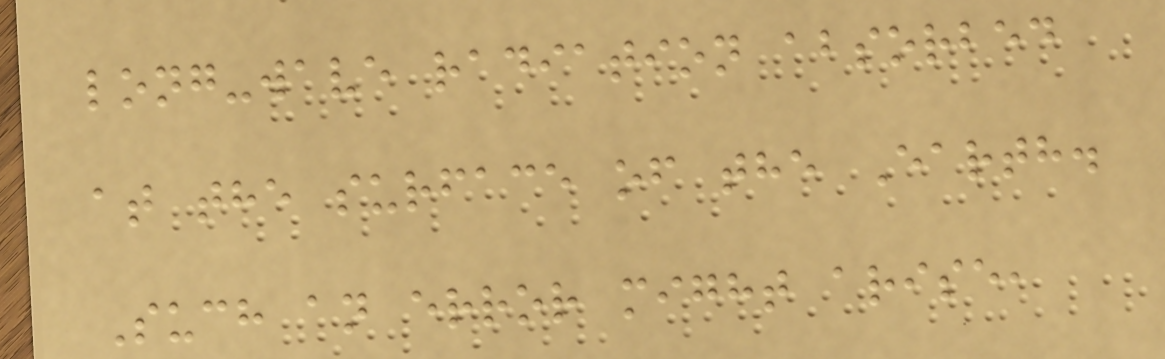long-wave radiation absorbed
at the surface of the Earth.
Such an error might arise,
